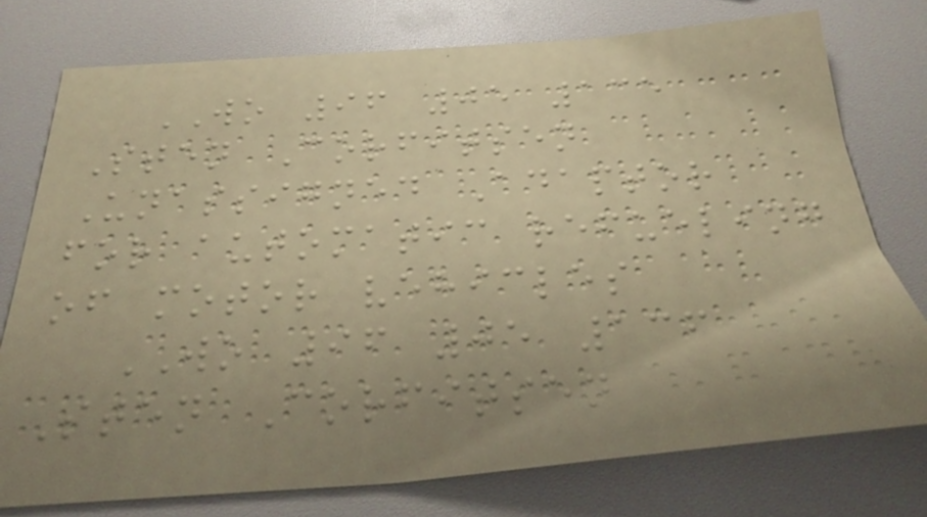WO 96 05 135
Sten Corfitsen
Unassigned Adaptor
for automatic refueling
of motor vehicles
WO 96 05 136
Sten Corfitsen
